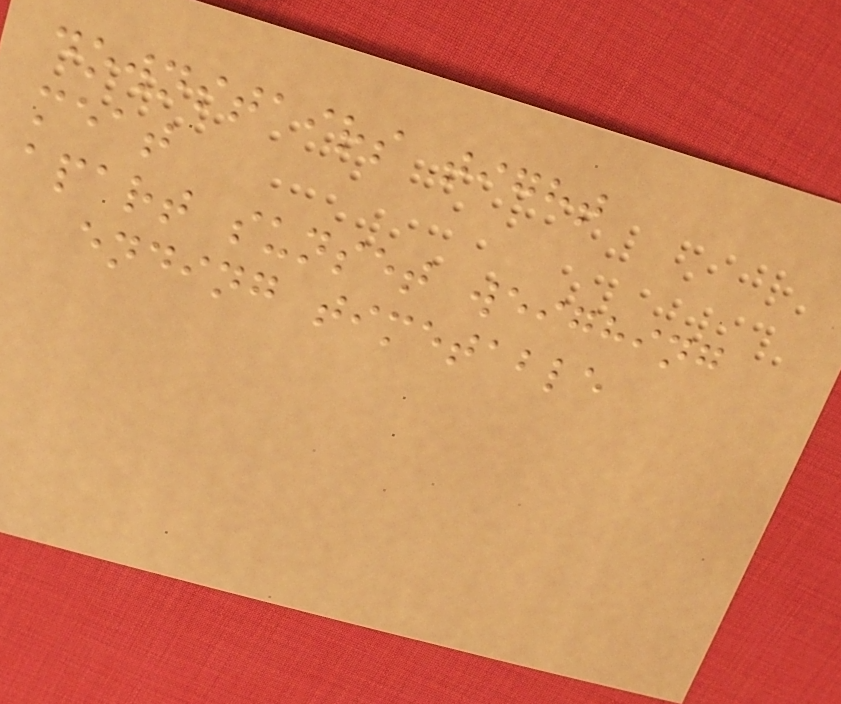downstairs tight
meat
apart sunset weighing
ending timetable
